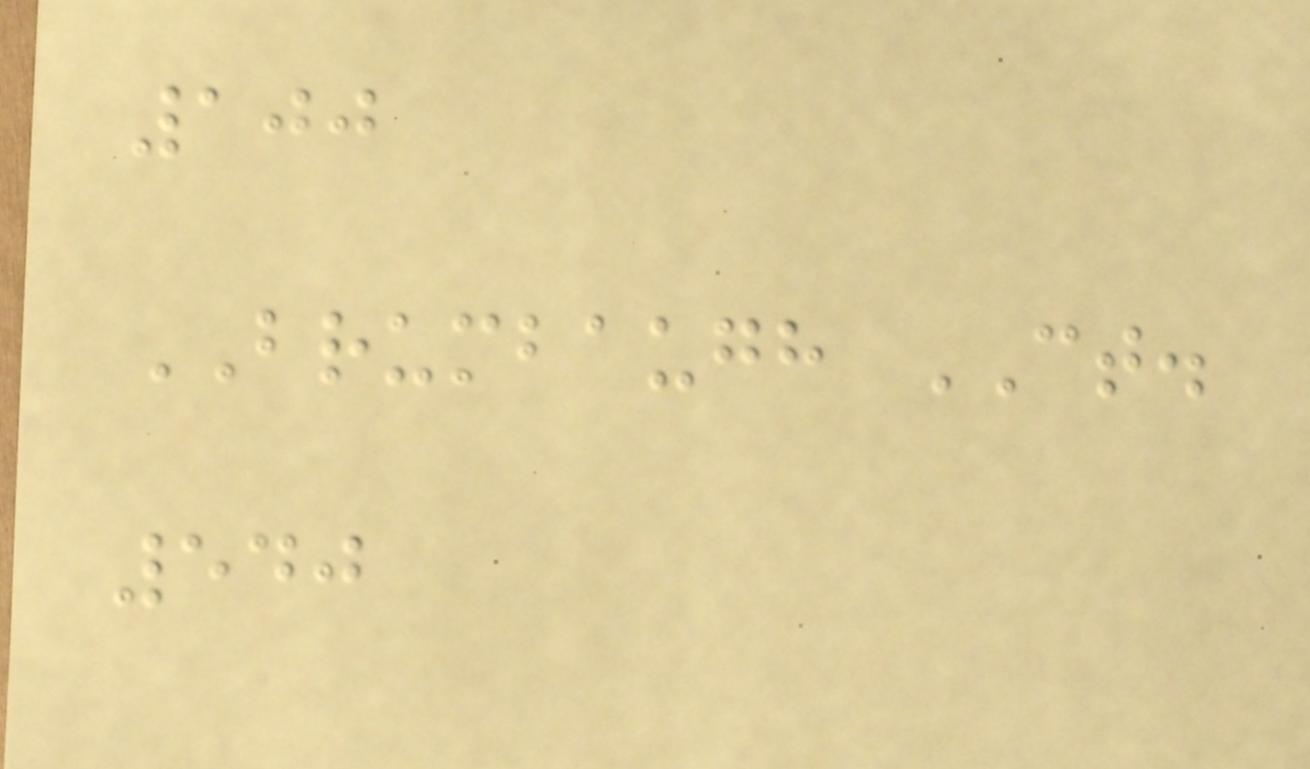100
BRUMBAUGH CT.
540
